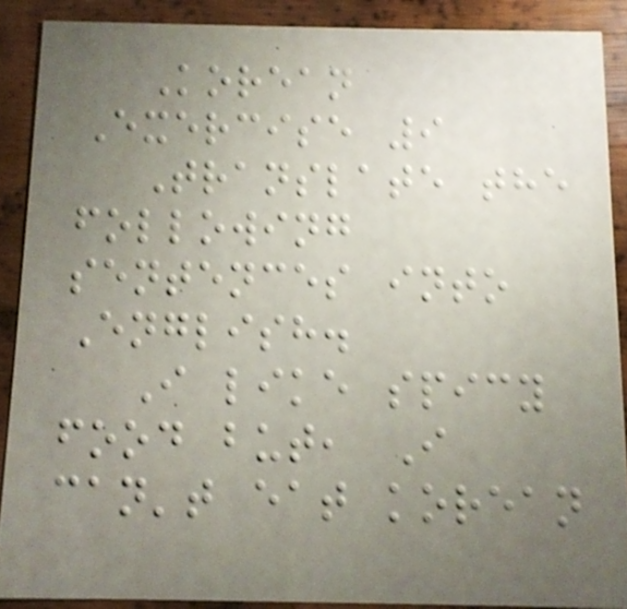Korean
Exercise 9
Translate the
following
sentences into
English.
I like spicy
food but, I
can't eat korean
